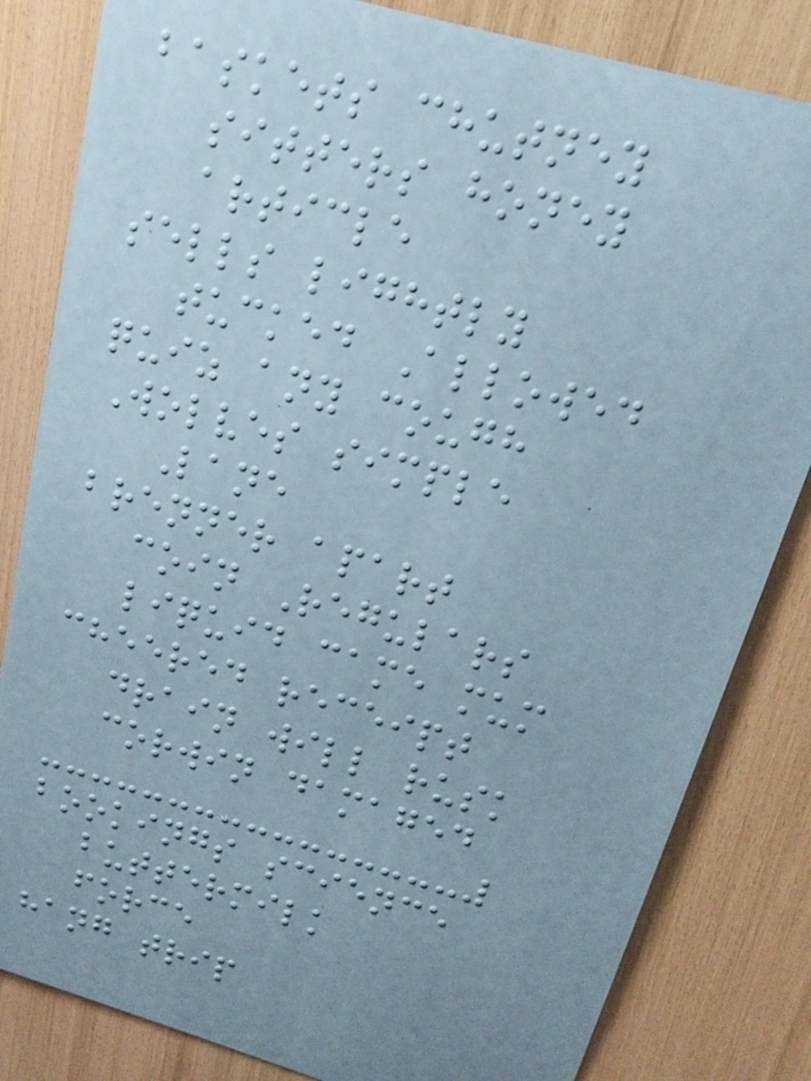baskets chutney
sitters honey
article
sells lightly
tucked Allowed
quiz any cough
Wolves simple
Lane
brenner apart
coin Regulars
liquid came mum
cheered receipt
drain will rusk
corwin damaged
bookings science
buttermilk
force
hang trip
